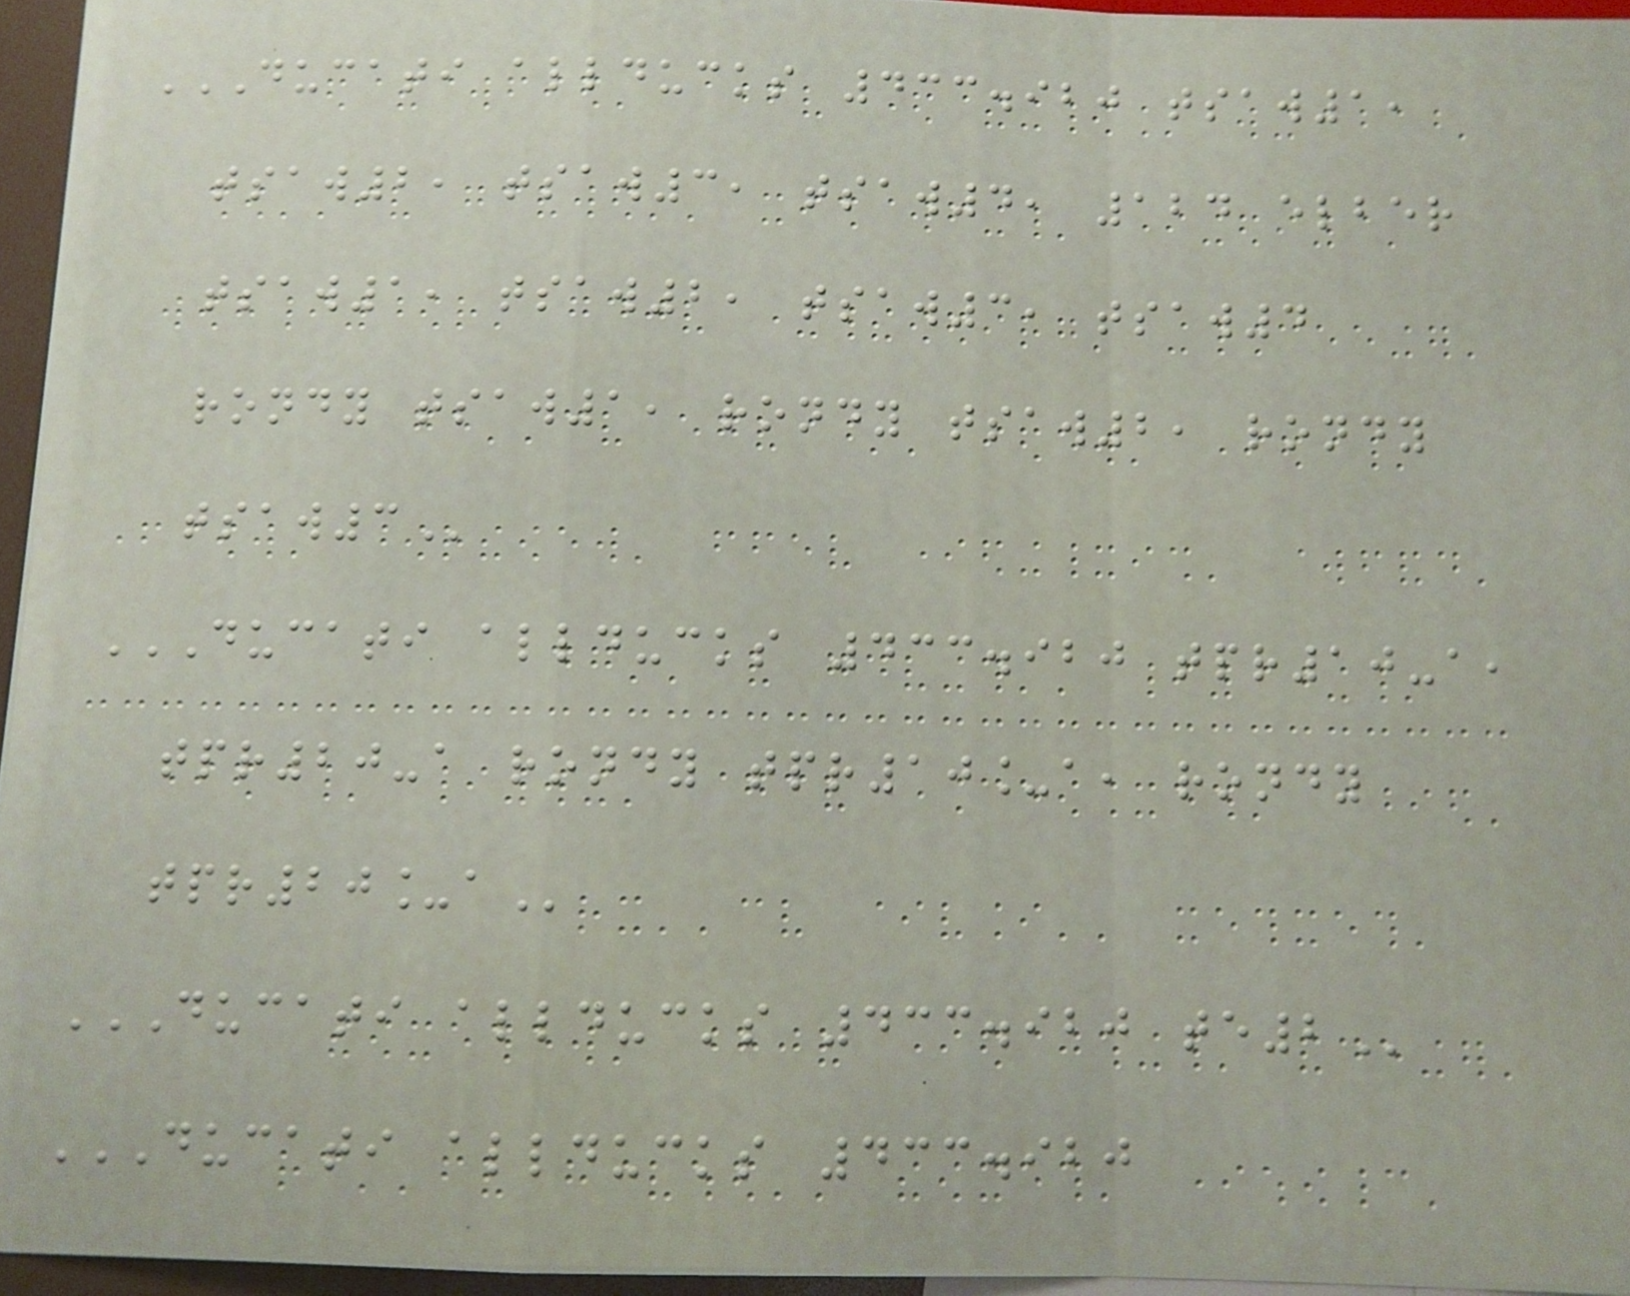DUCATI ALLDUCKS 433.920 TSAW1,
TSAW2, TSAW3, TSAW4, 124 ELBER
TSAW1, TSAW2, TSAW3, TSAW4
RONDY TSAW1, RONDY TSAW2, RONDY
TSAW3
DUCATI ALLDUCKS 433.920 TPR10-A,
TPR20-A RONDY TPR10_A, RONDY
TPR20_A
DUCATI ALLDUCKS 433.920 TE2
DUCATI ALLDUCKS 433.920
